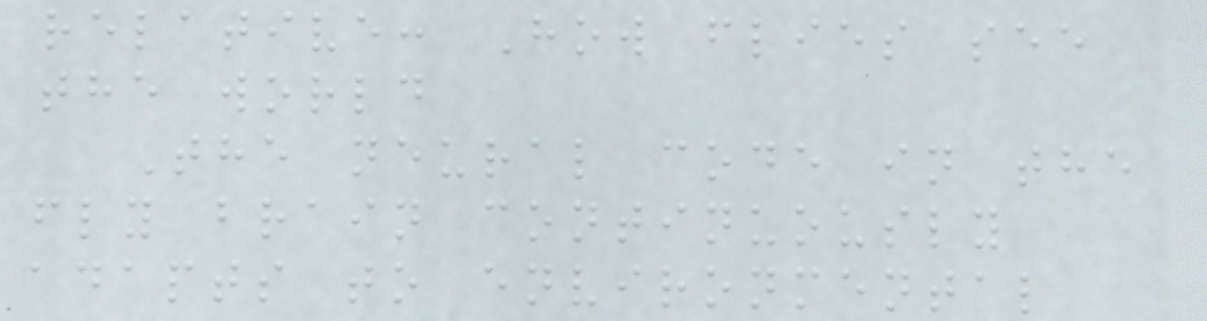relative: How flies see
the world
The neural code in the
fly brain continuously
adapts to environmental
